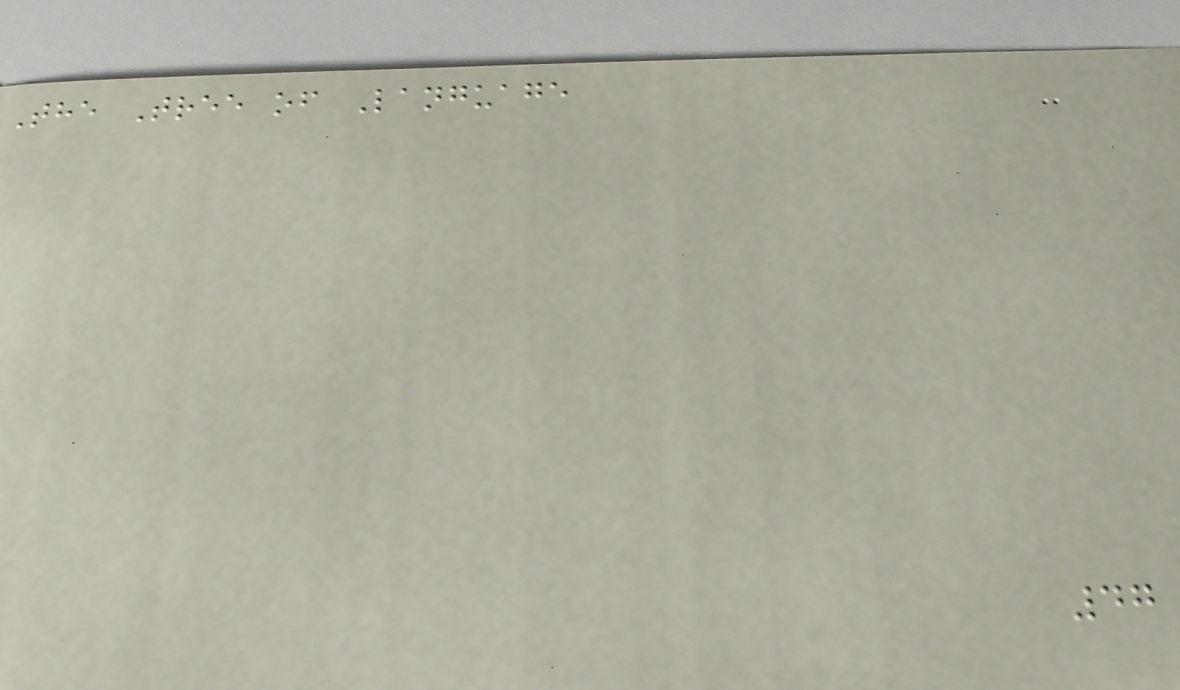The Tree of Language
47
